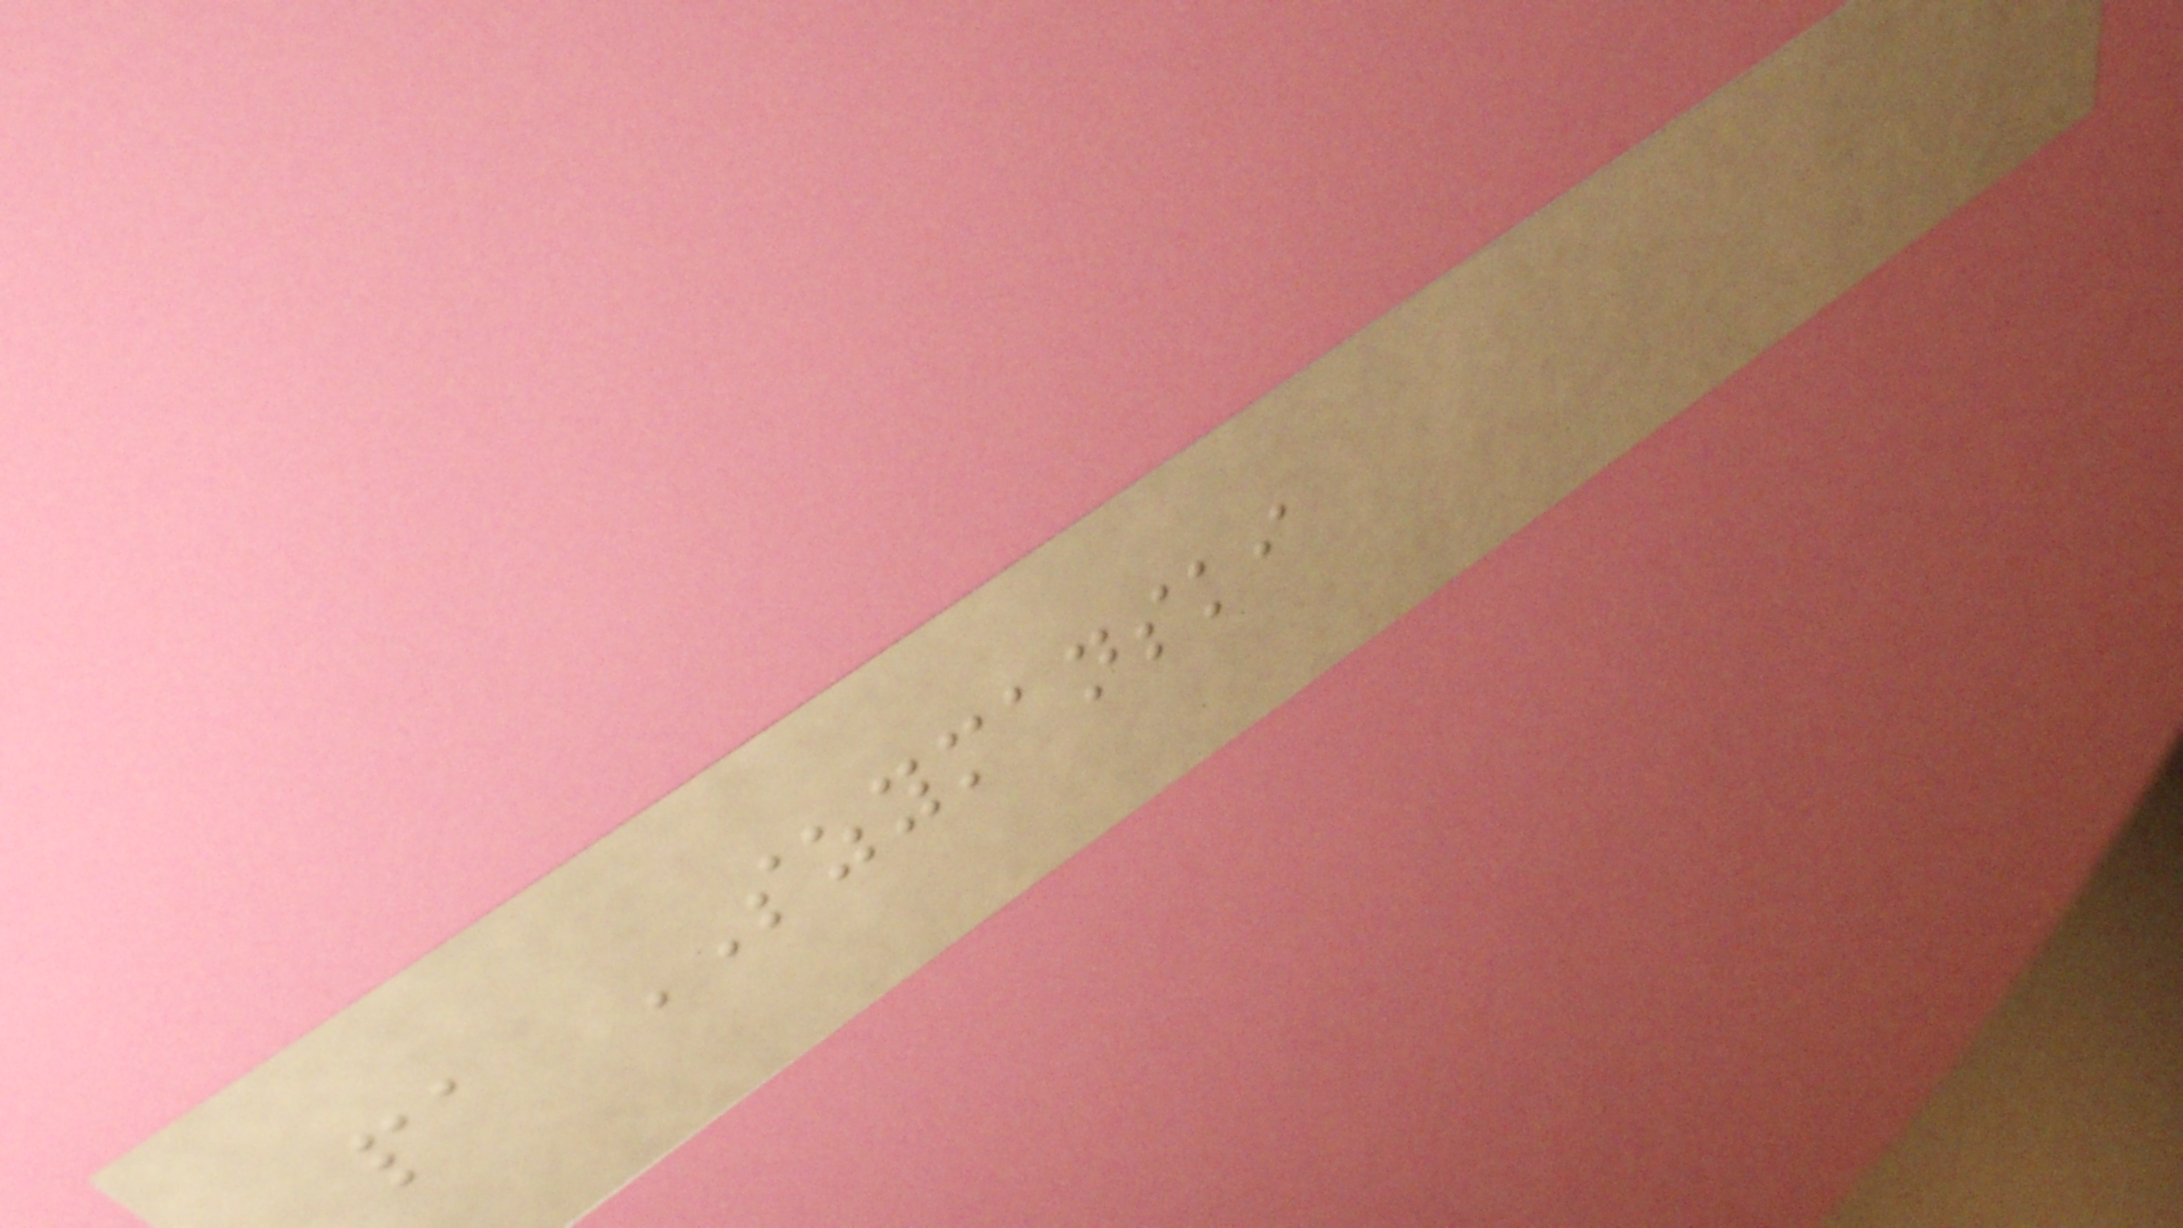pa SZYMANSKI
